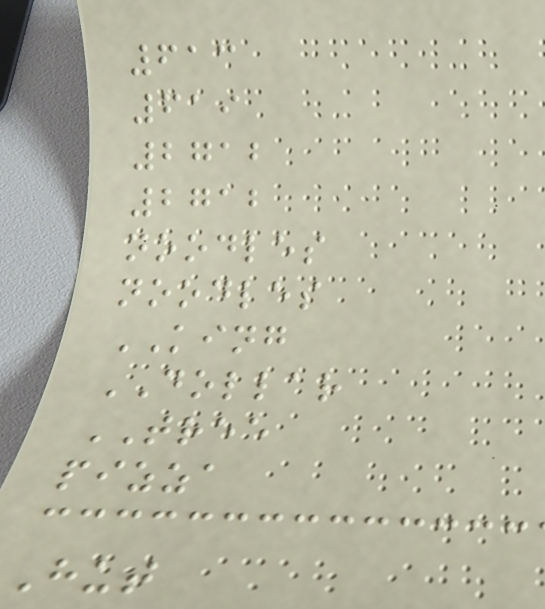613
619
2712
2712
noodles
noodles
KING
DOLLAR
TREE
pizza
Hut
